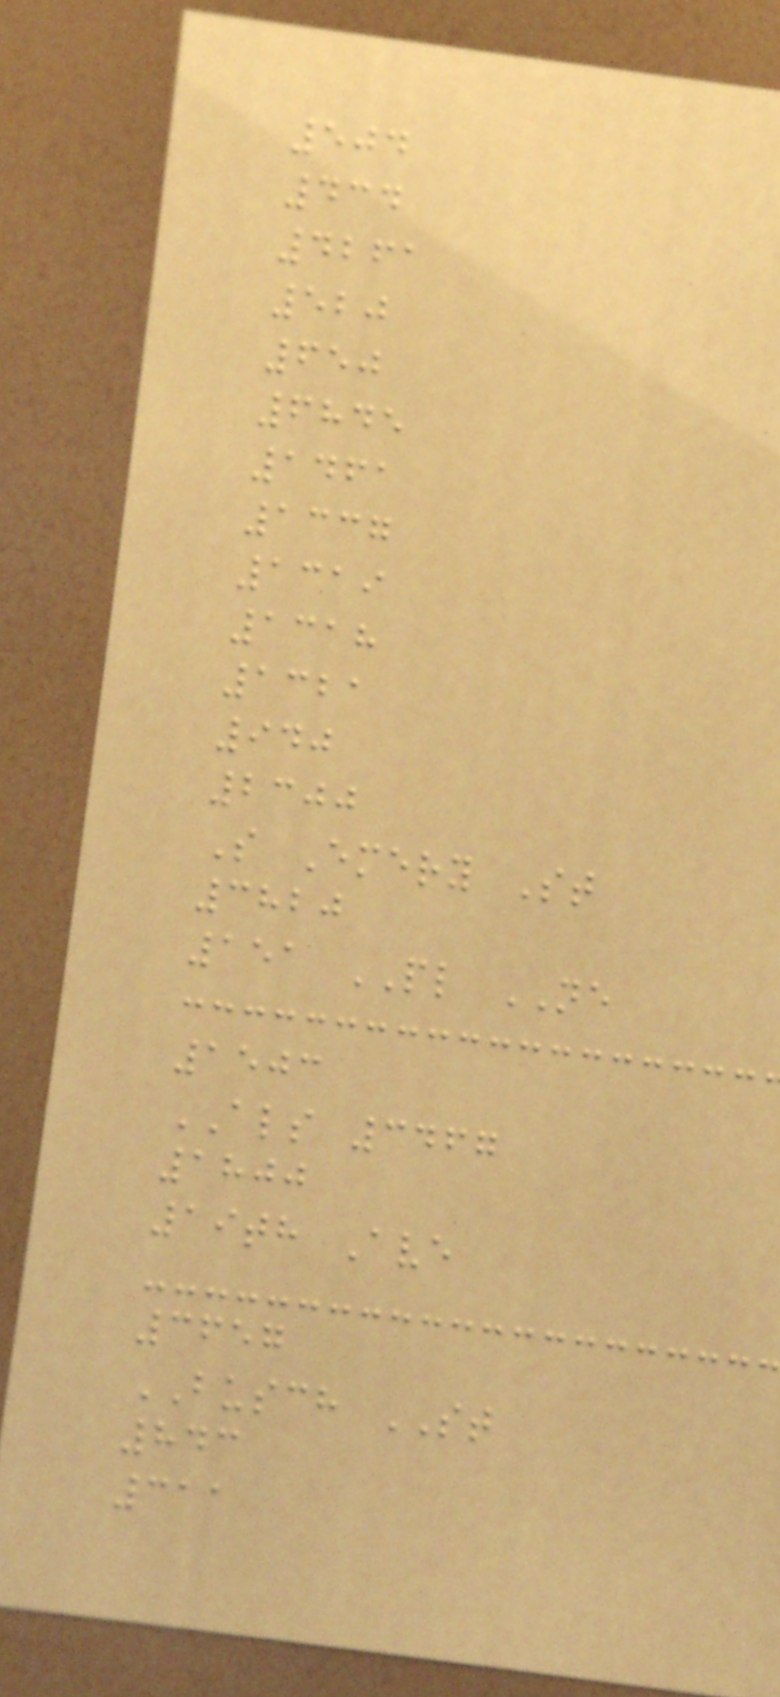504
434
4261
520
650
6845
1461
1337
1319
1318
1321
940
2300
S Emery St
3820
151 PL NE
1503
ALS 3467
1800
19th Ave
3657
BUSCH ST
843
311
